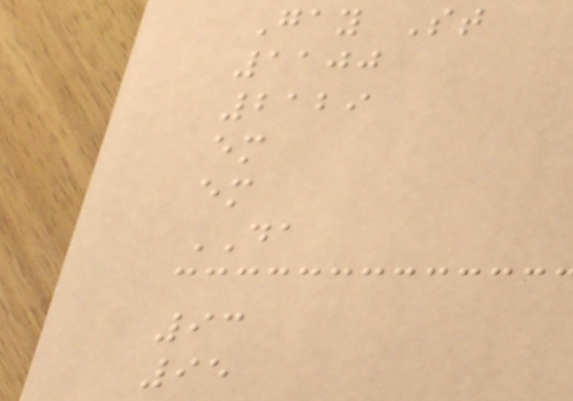Gay St
1100
2129
em
em
DA
93
95
